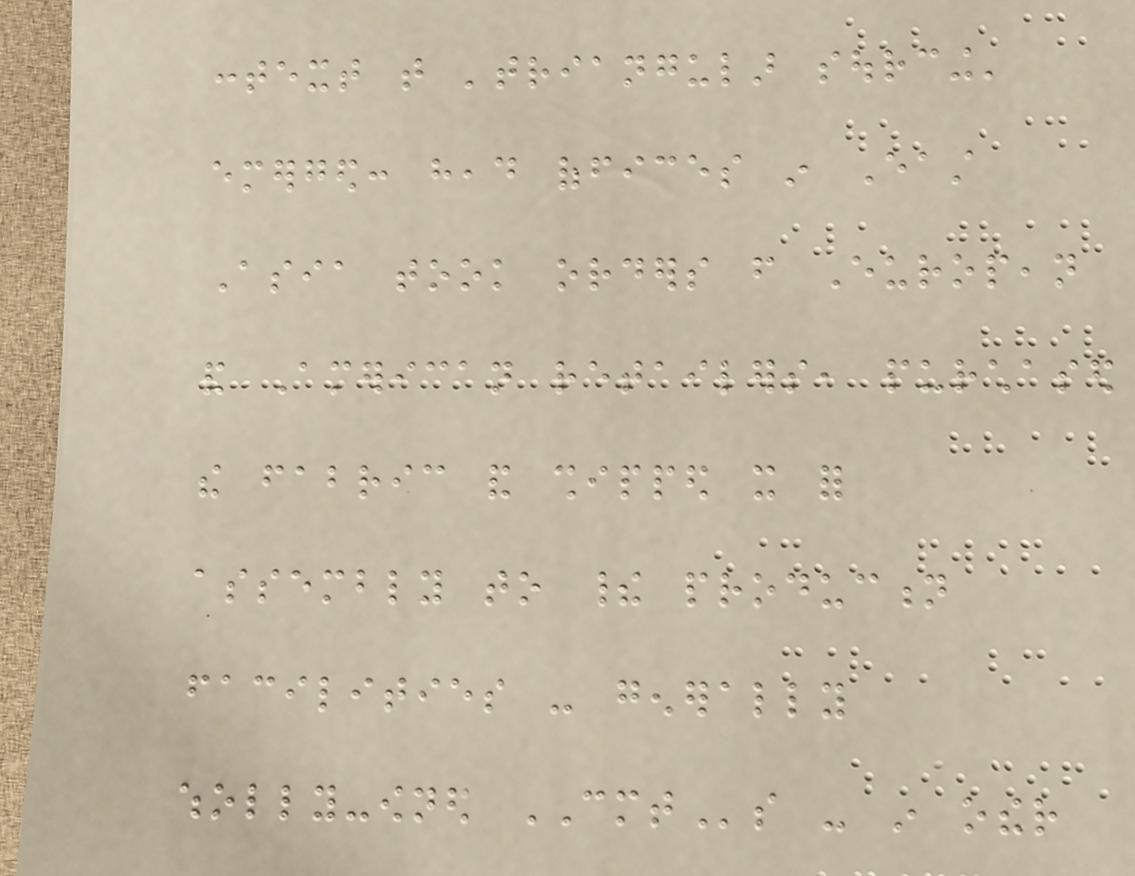context that 'triangular sourcing'
emerged: head offices in East
Asia took orders from European
and American retailers, purchased
the fabric and shipped it for
assembly to their production
facilities - generally
wholly-owned CMTs - in other
